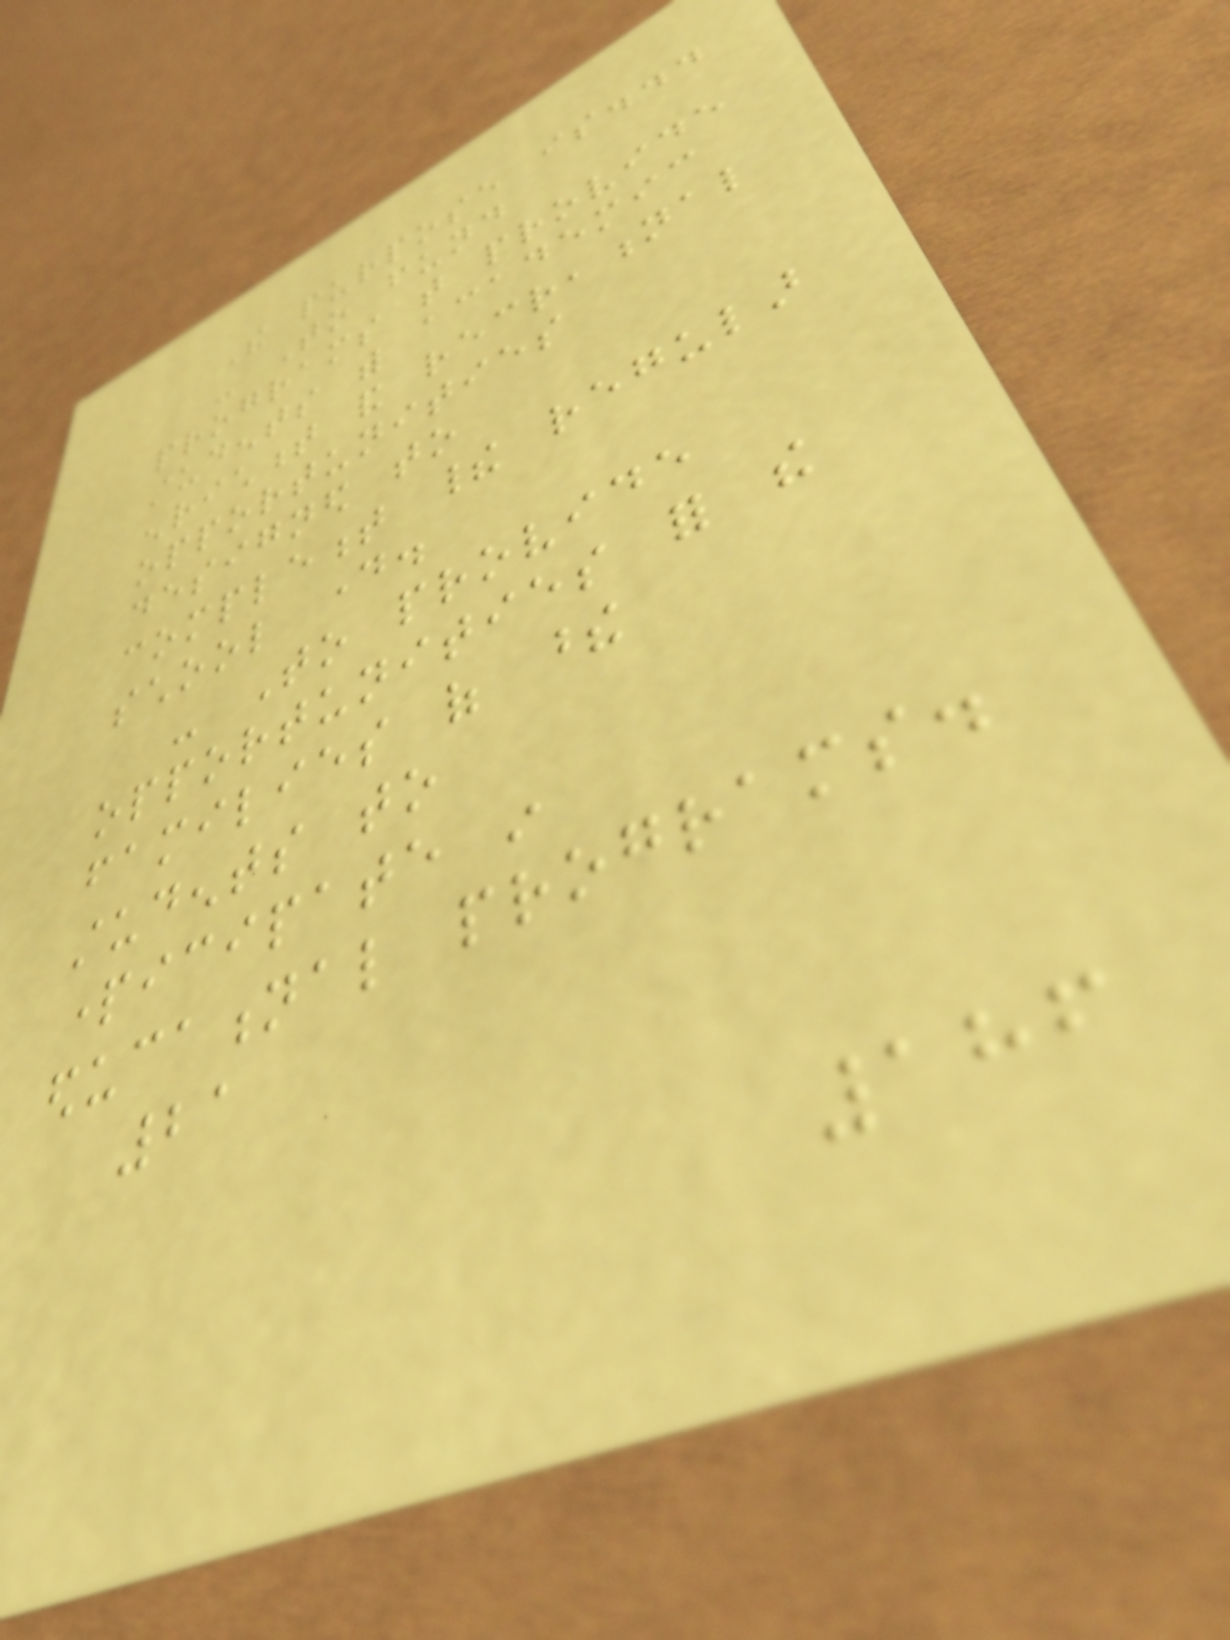The purpose is...
- To fund
programs that provide
students with academic
enrichment and recreational
opportunities
designed to
complement their regular
school day.
- To provide
opportunities for the
families of these
students to
participate in
educational programs.
21
186
